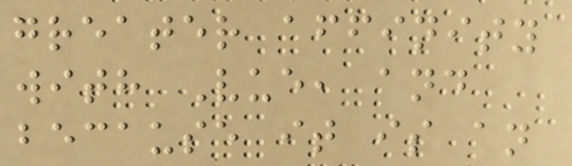greater affinity
with Vue, and
because it is an
